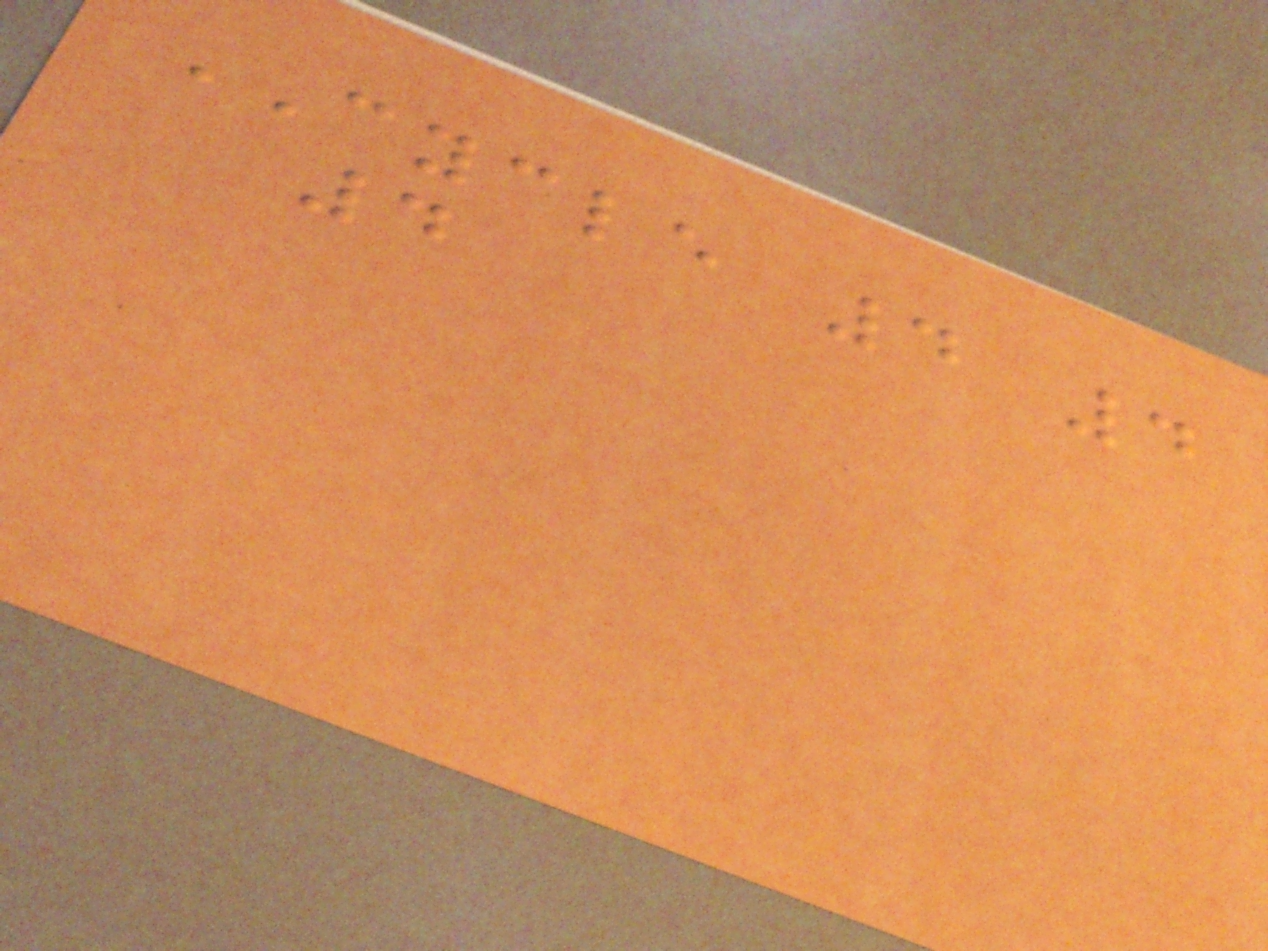CYCLE 4 4
4
